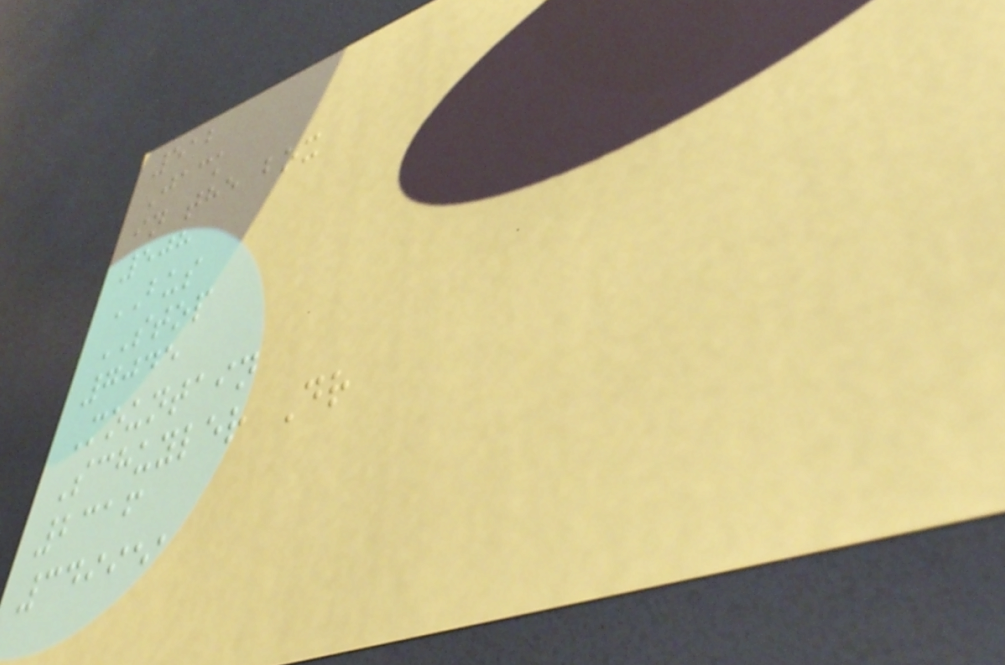512
Jack
in the box
508
BUS
STOP
7045
Mountain
Schuyler Dr
2316
349951
